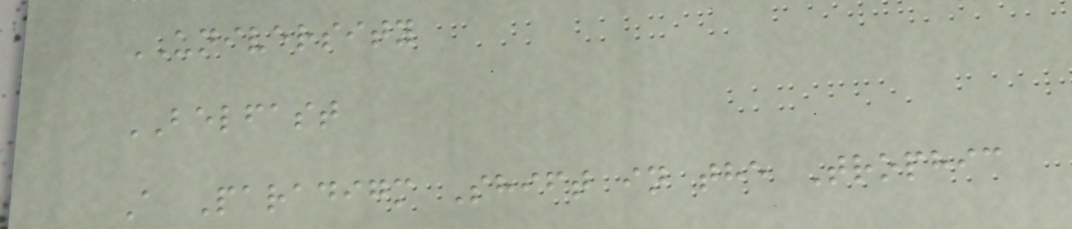UNIVERSITY
BELFAST
A Paradigm Shift in the Trophic
